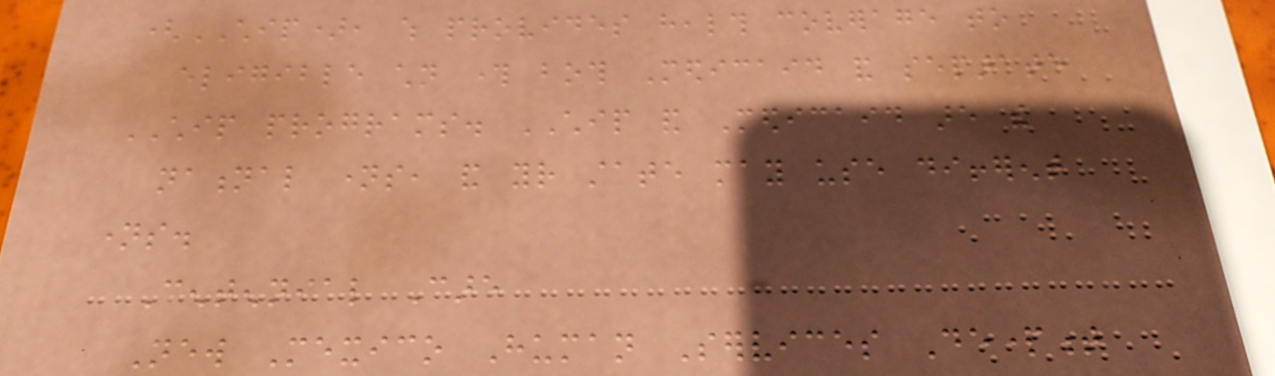(CHIP), which provides health coverage to
eligible children through both Medicaid and separate
CHIP programs. CHIP and Medicaid are the
national names, and your state may use different
names.
Centennial Care
New Mexico Human Services Department
